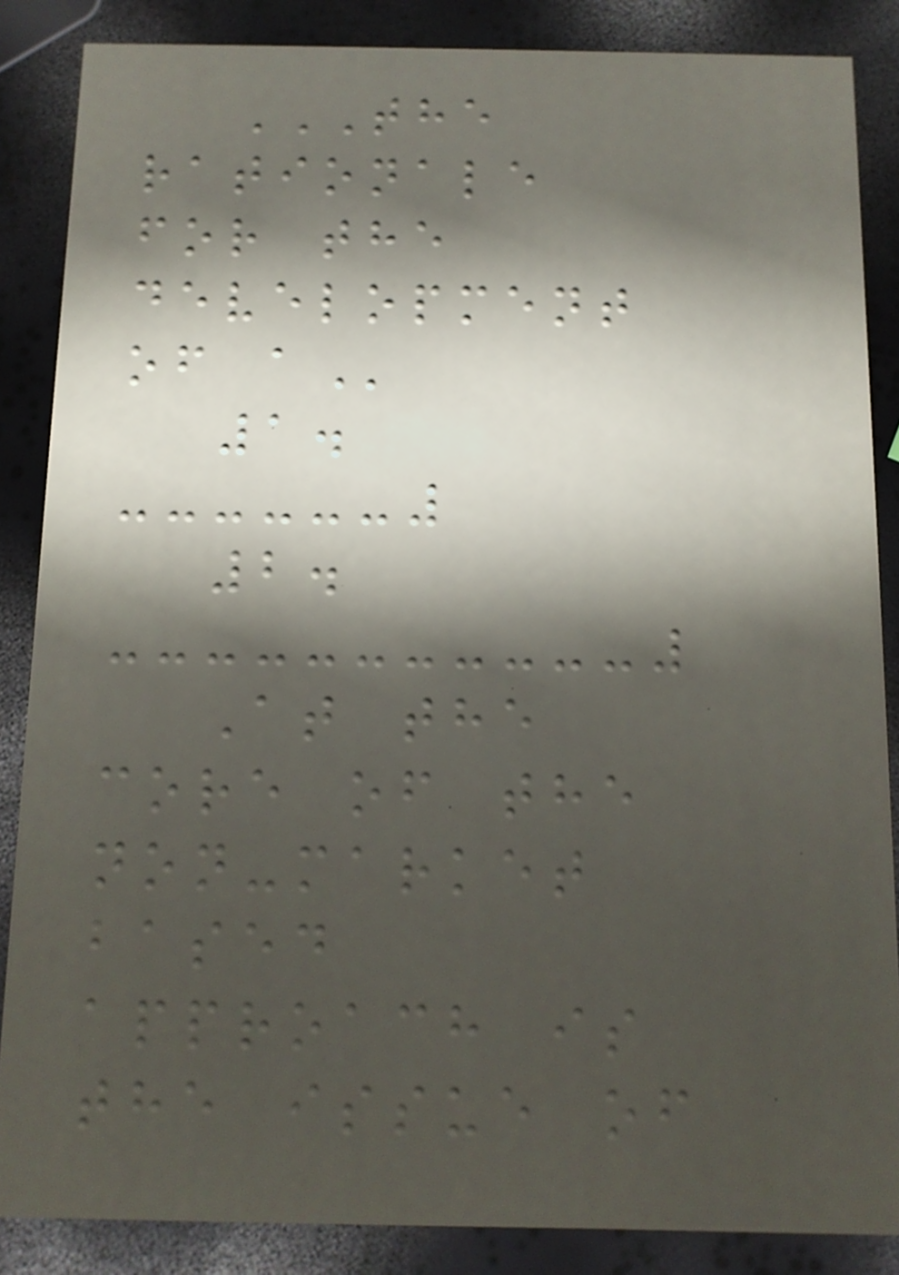THE
RATIONALE
FOR THE
DEVELOPMENT
OF A
1.
2.
At the
core of the
non-market
based
approach is
the issue of
